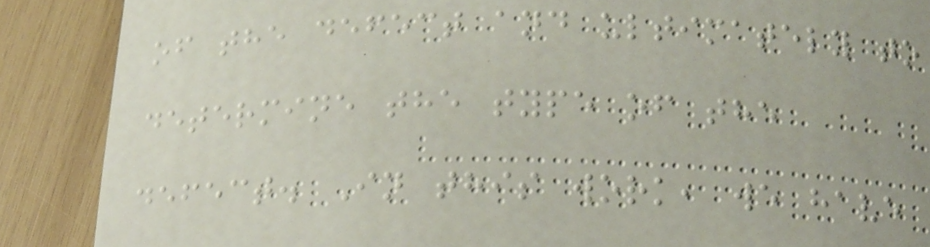of the defect and ultimately to
determine the type of the
defect. In this work, we have
